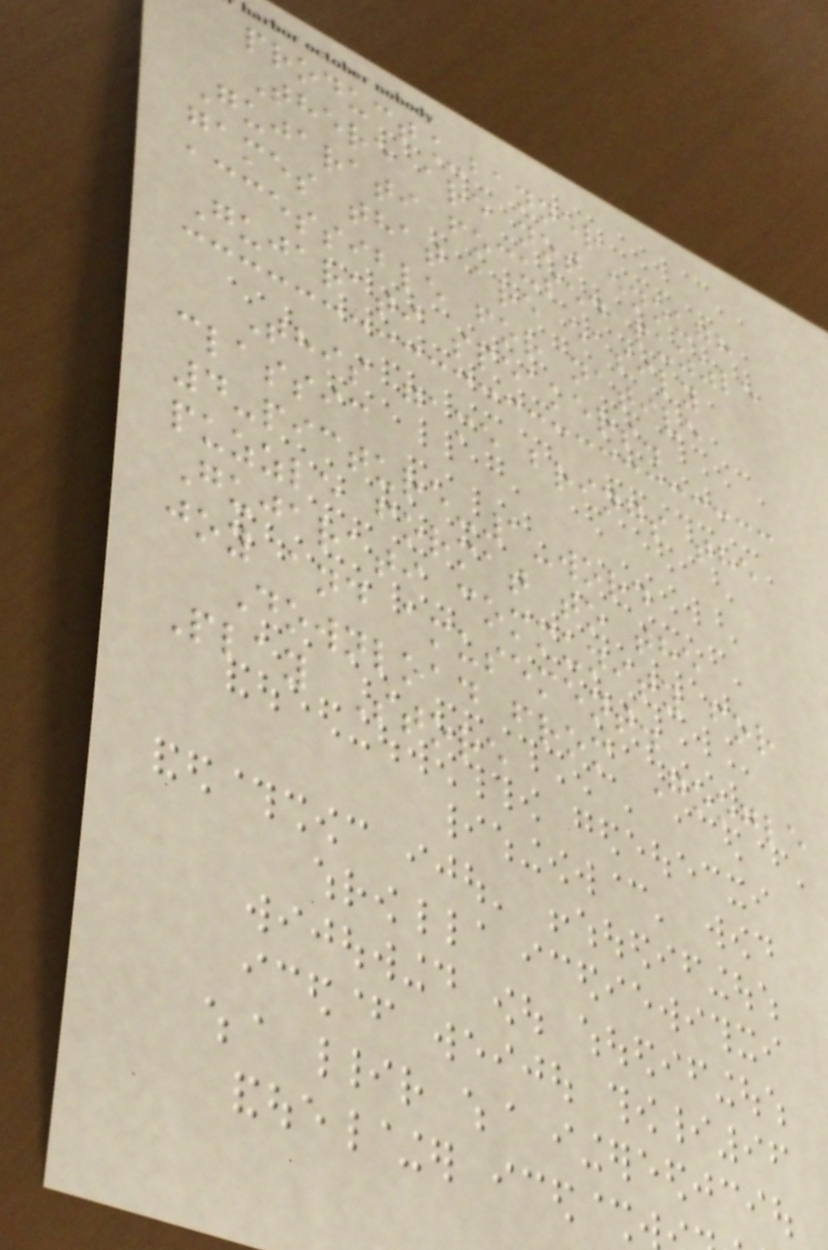product_banner
There are not enough
Gujarati focused puzzle
games that are easily
accessible for native
Gujarati speakers.
This game brings the
classic
4-picture-1-word
puzzle format to the
Gujarati community for
joy and amusement.
Download from Google
Play Store
